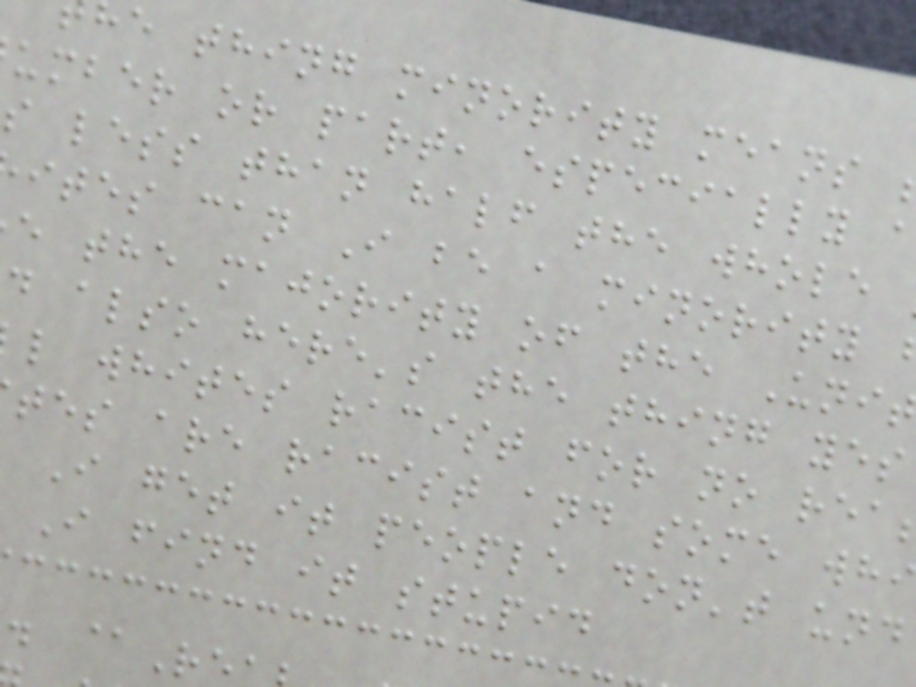e thing minority means
umber or part, especially
s less than half the whole
ites can I be a minority
e the majority of the Uni
d also here's the thing yes
l whites racist for no rea
tes are racist and some whi
I get it people don't und
I find it stupid
